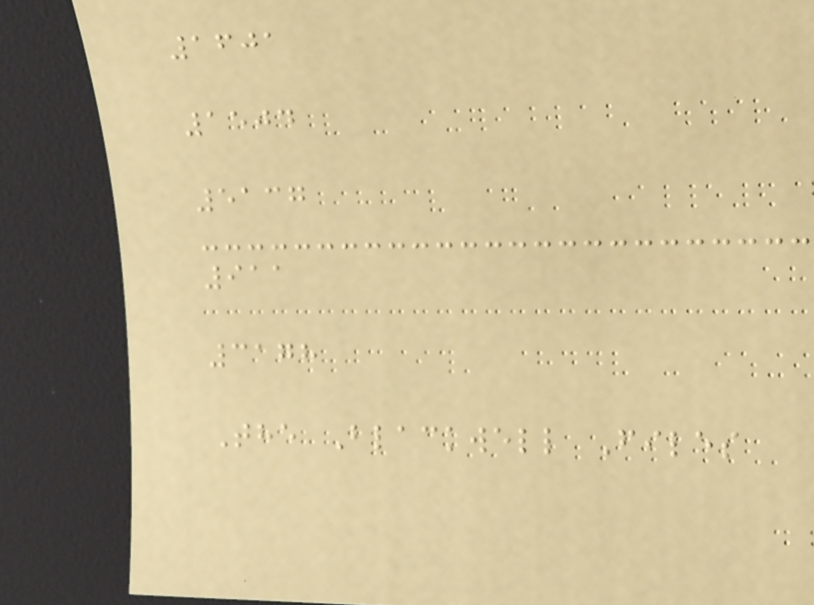1601
1504
5137
911
3178
The Blackwell Files
